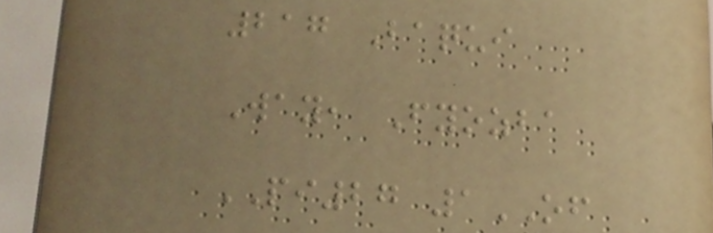217 Baqui
Way, Fyozba
PI27 1OF
